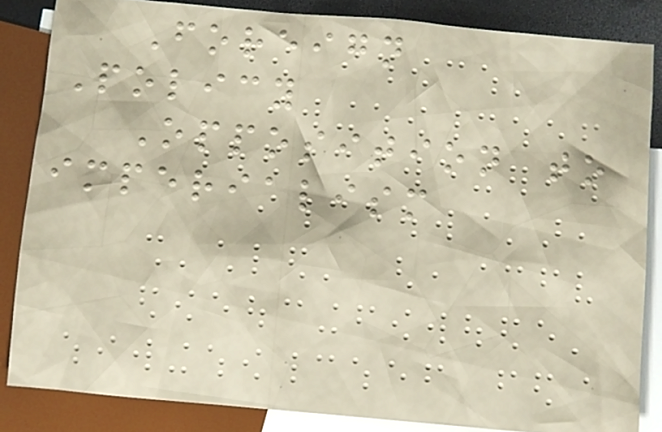Foreign
Policy
Opposition to
imperialism
